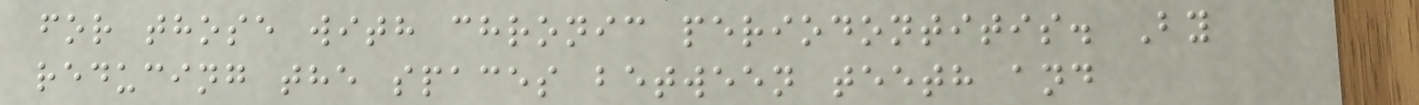for those with chronic periodontitis. By
reducing the spaces between teeth and
